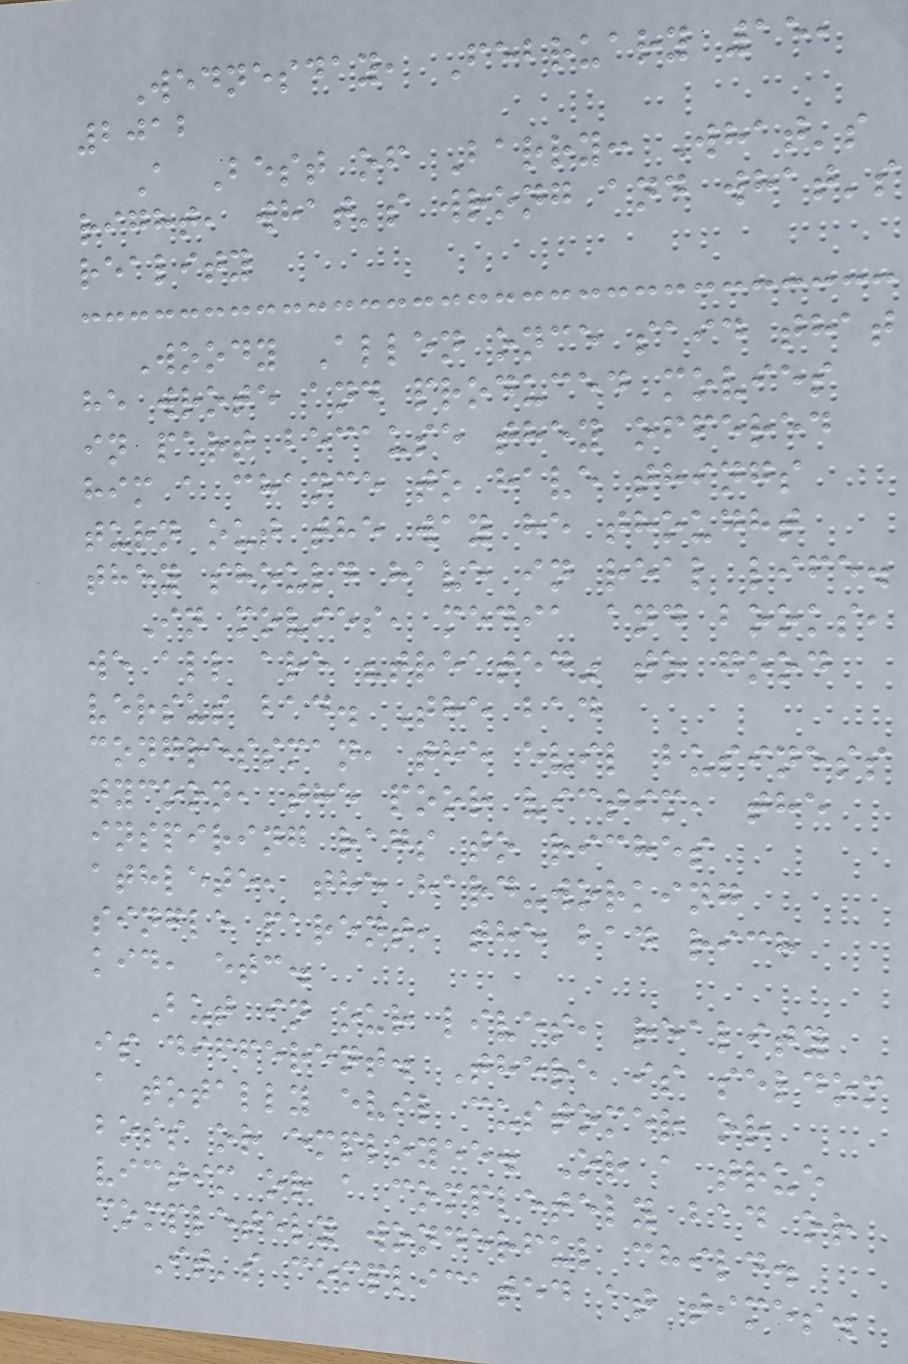Wednesday, February 15,
2012
A Best of Barry: What's
right, what's wrong and what's
reality
Woody Allen once said that
he wrote and produced movies
in part because they offered
him a chance to have things
turn out the way he thought
they should have in real life.
In movies, media and books,
we all are "treated" to good
versus bad. The bad
congressman, the evil business
tycoon, the poor victim, the
inspiring rags to riches
athlete, the hard-working
single parent, the bad rich
kid, etc.
But in our lives, reality
is different. There is seldom
a totally evil customer or
boss or employee. Or a true
victim or a completely bad or
completely wonderful child.
It's complicated at times.
